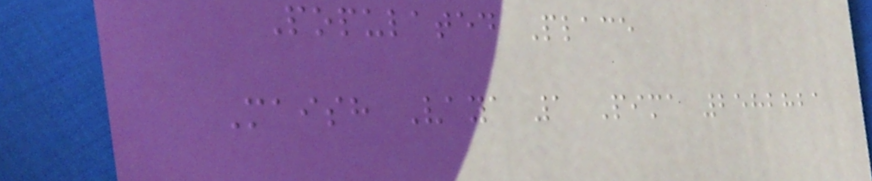Populated Place
Maish Vaya 1 Pima 2582821
